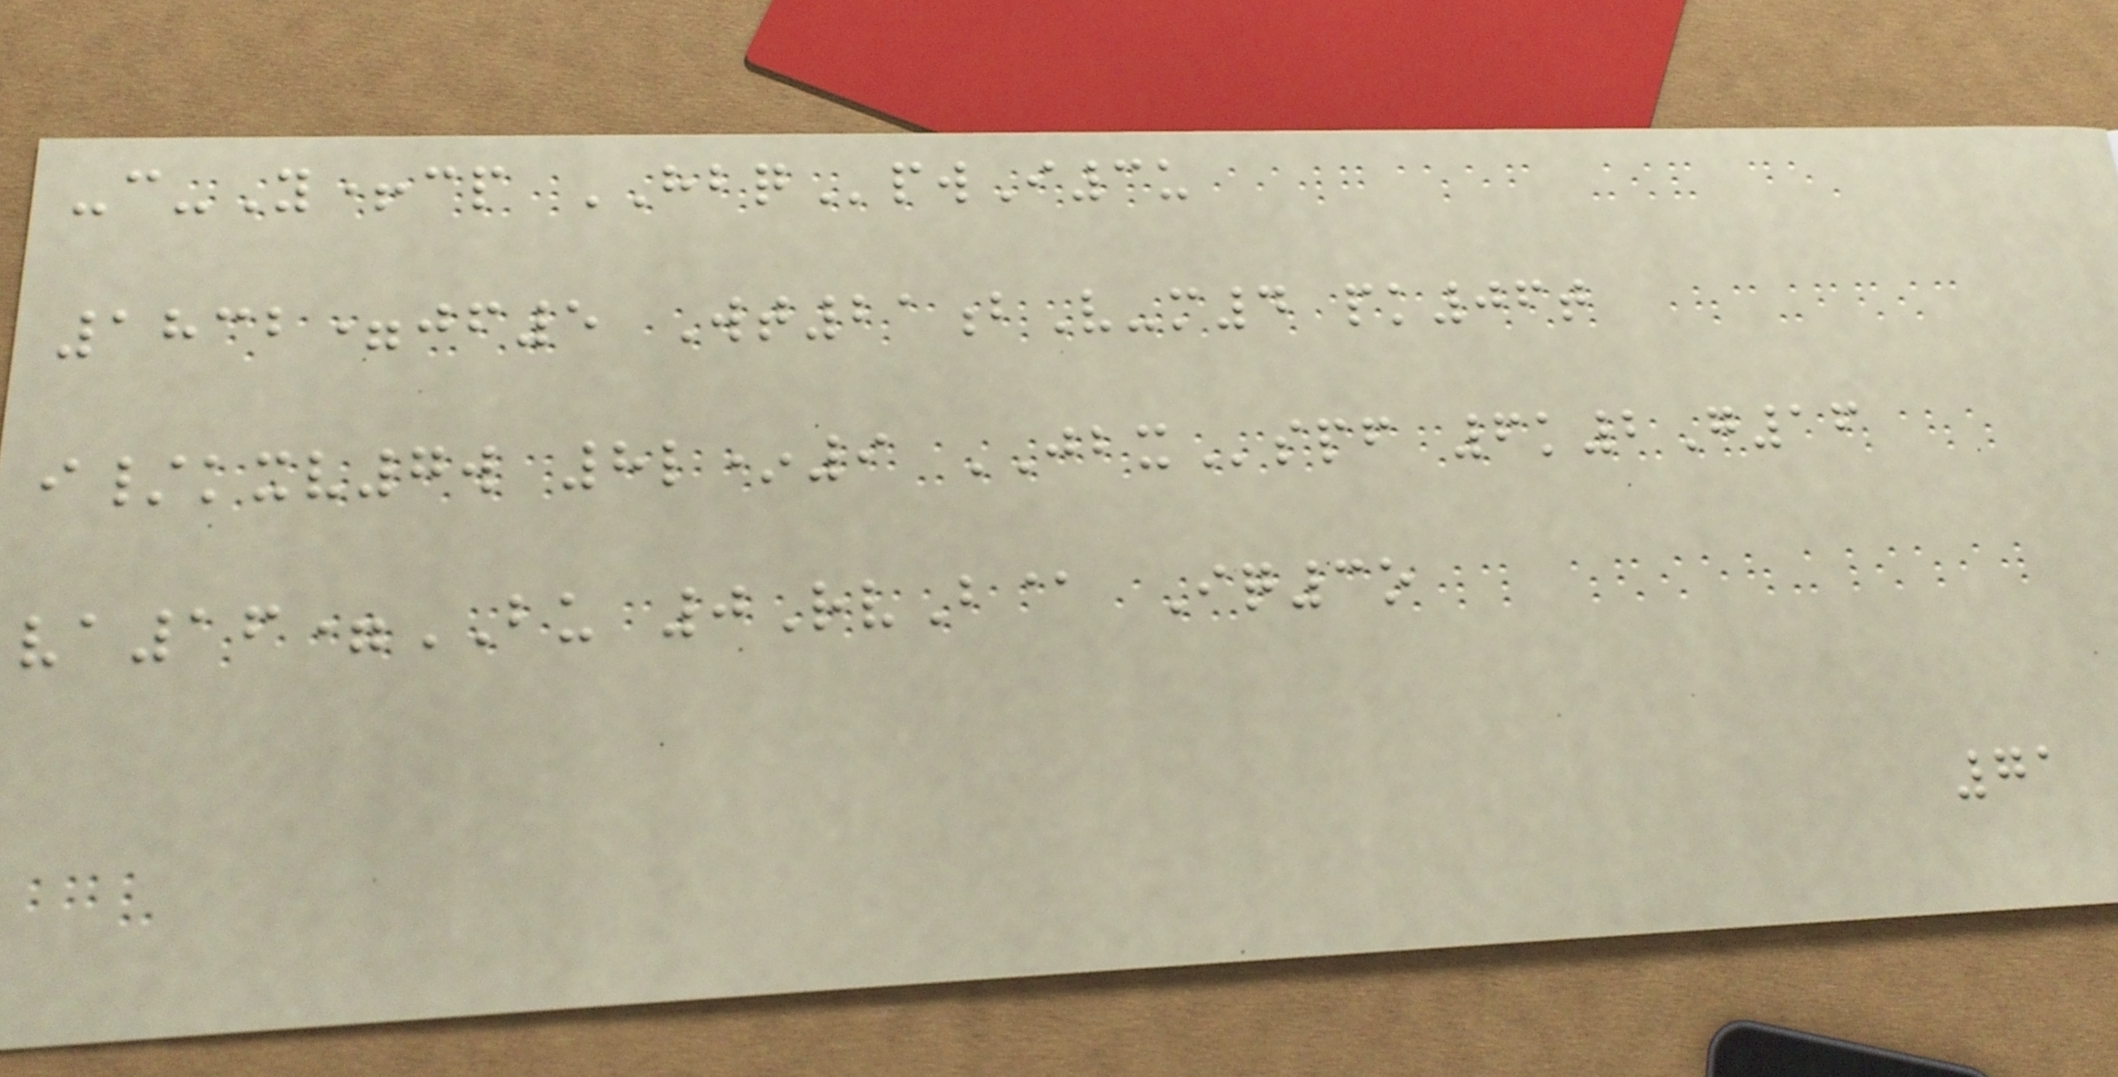-c-Y+cp HBQpwI3u
1832=jf5 Wt21bV-m4 pk06t
i/kxv7w 8l*9 JBXspf 6k2G16
va16=BU 0RvB@ Iq3o
71
